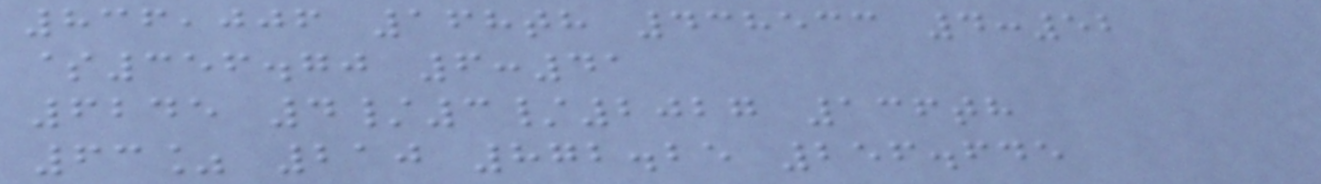836,006 168th 438533 4:52
$356.70 6:41
6245 4/3/2027 136th
63% 210 872.25 256.645
